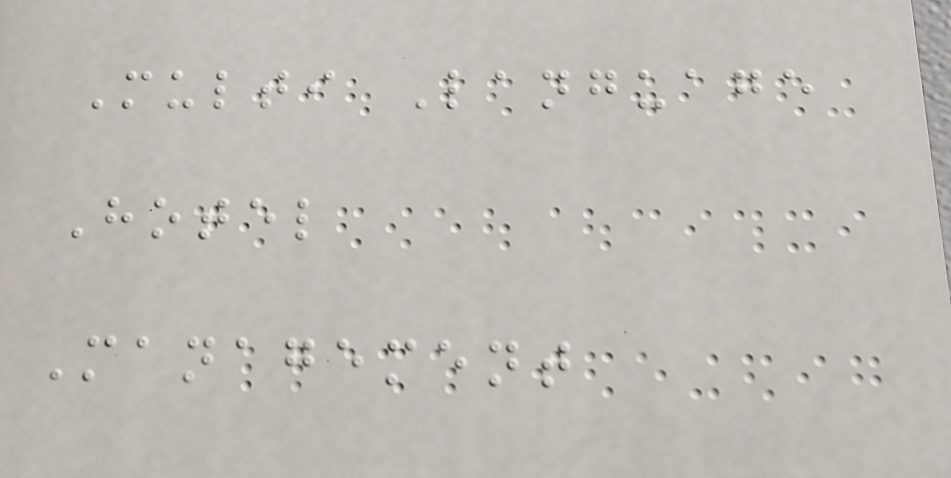Multi Language
Hotel
Management
